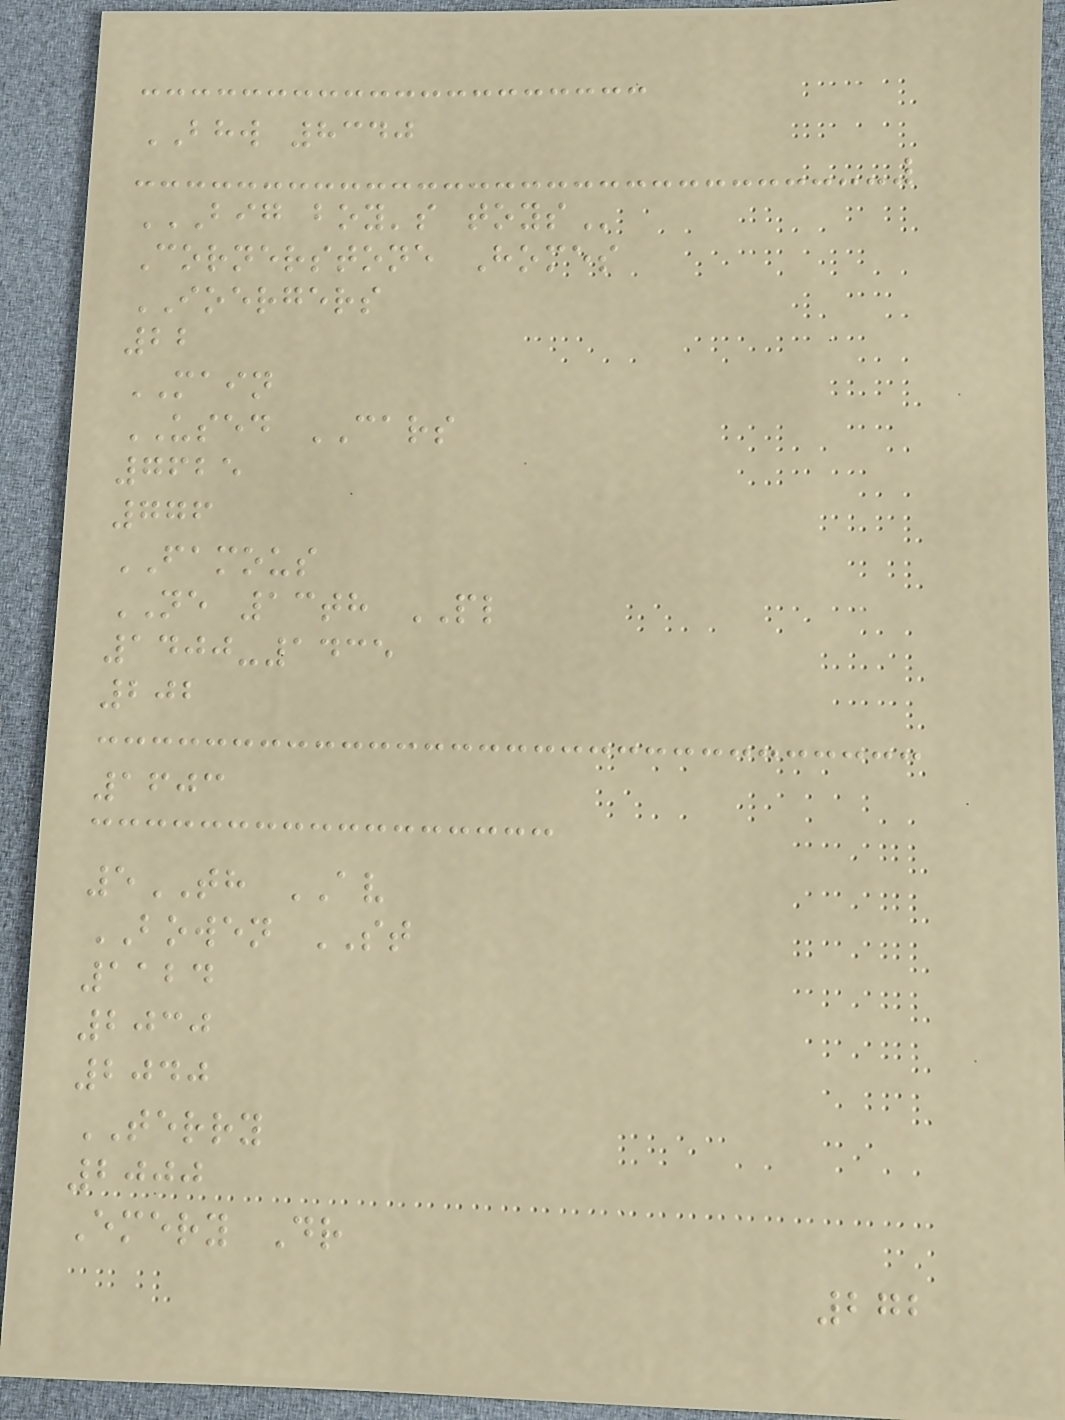BHW 8340
BIG BOY'S TOYS
Cornerstone Homes
IOERGERS
22
MAIN
USED CARS
7625
776
FAMOUS
NE 13th PL
1400-1435
202
1603
5TH AV
BOWEN ST
1124
2030
2040
TERRY
2000
Emery Dr
272
